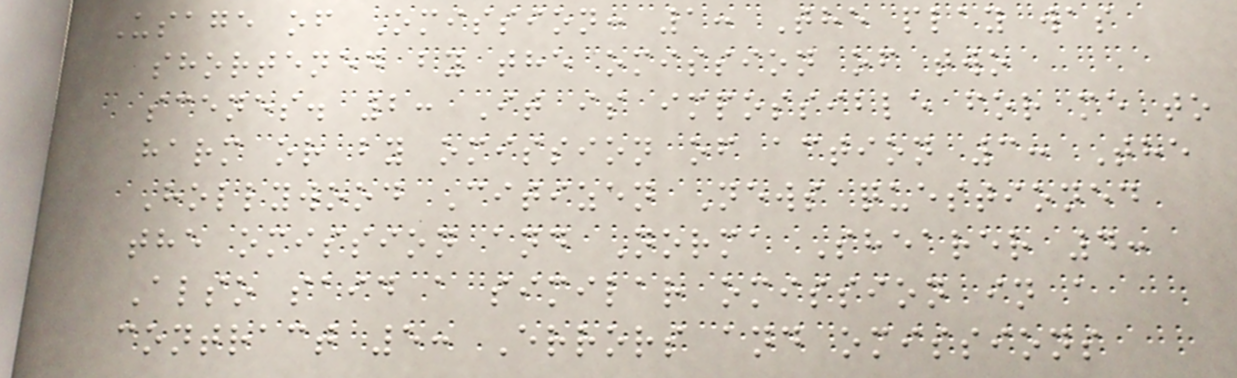Usage of Omission: 1: The play was
shortened by the omission of two
scenes. 2: It is impossible for me to
harm or by omission of action 3: The
Hollywood Citizen News questioned
the omission and Norma Shearer 4:
Also said a similar omission in a
contract 5: Errors and omissions
